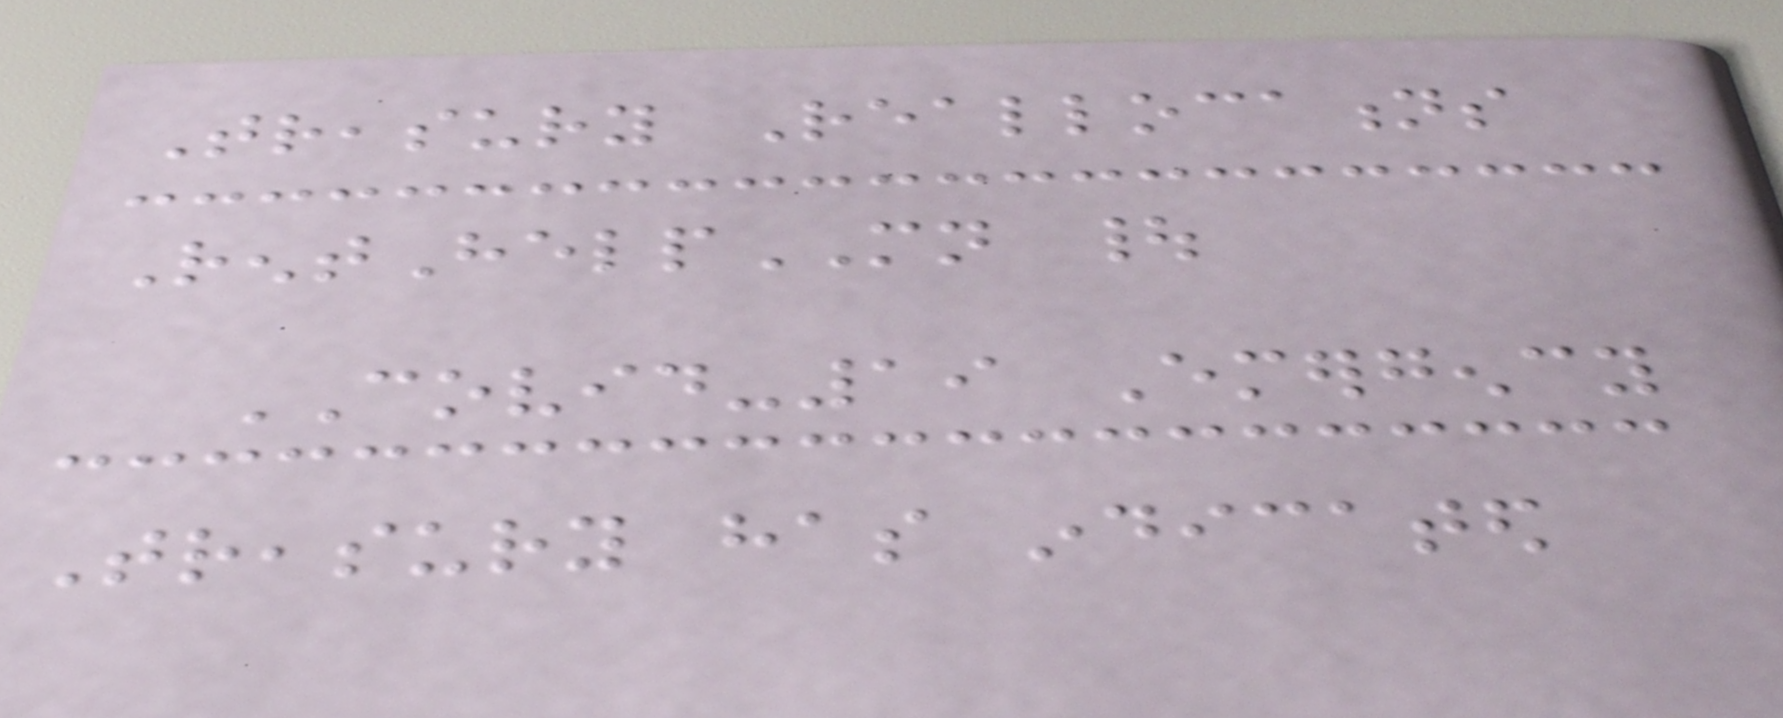Treasury Reallocations
RentHelpMN |
COVID-19 Emergency
Treasury has indicated
